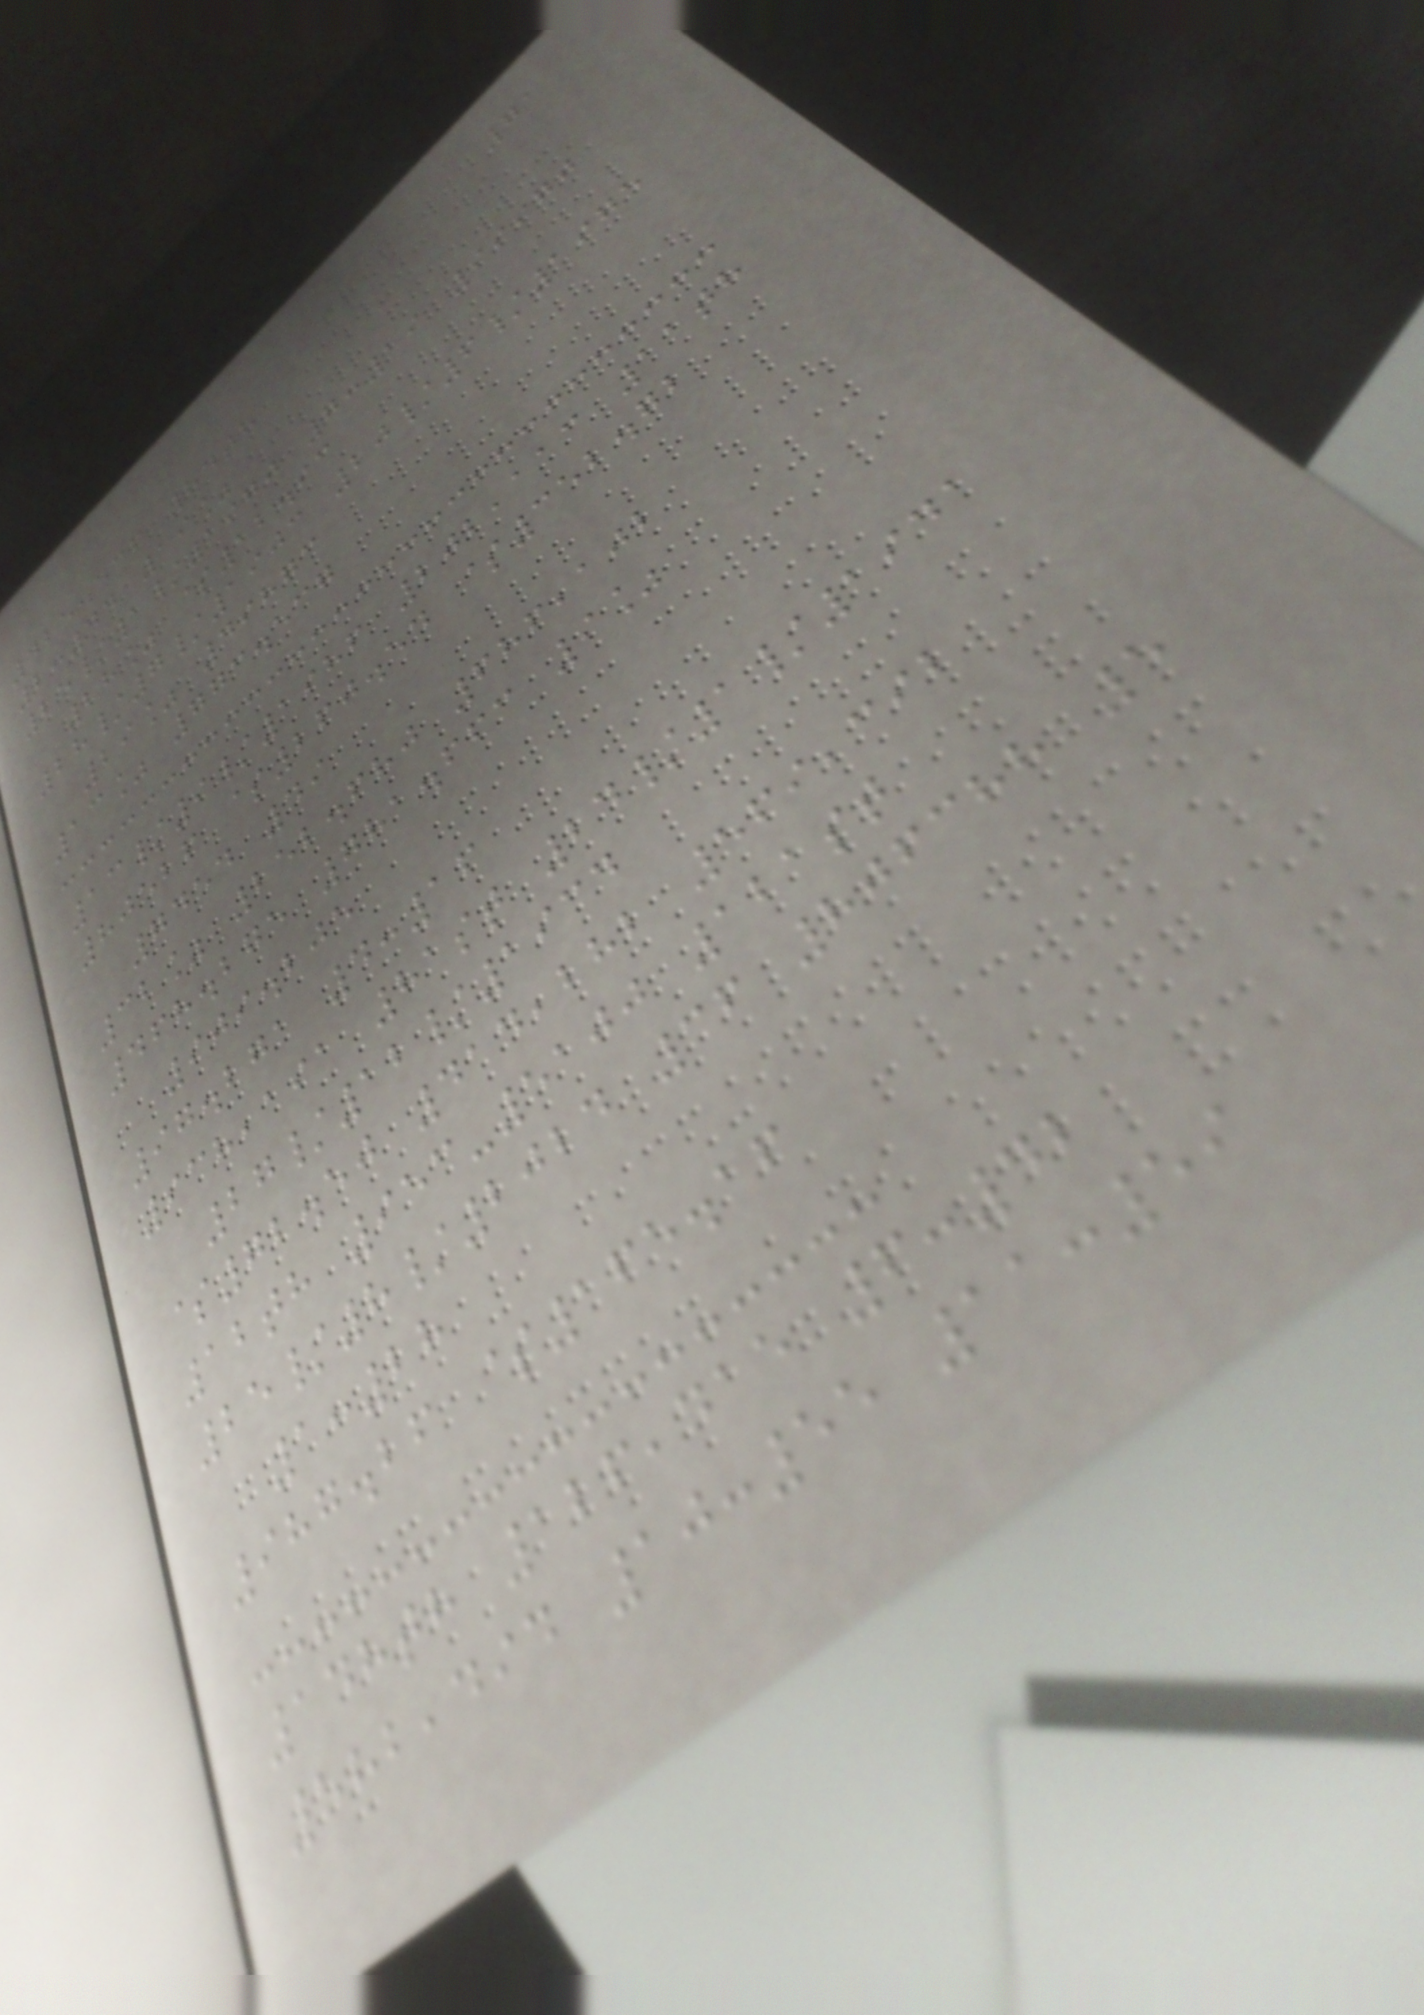71
425.536 84th
2:44 19%
25/1/1970 7:19 99970
28% $12.93
28/7/1903 20/6/1975
29% 49873
13% 773.537
13/9/1986 202,113 11th
80526 $260.54 $352.72
7454 49
32% 252.680 686,102
468.275 781.663 9%
909.205
97.271 4:16
938,191 81st 24/1/1941
27/12/1934
$72.50 414,282 569,392
12th 953-5100 121st
25/8/2024 36 806388 5
1:28
987.26 $165.16
148th 126,415 6:42
582,494 10:55 11:59
